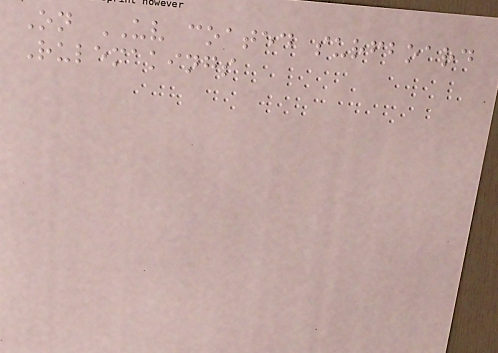On UV coated surfboard
Rulemakings
